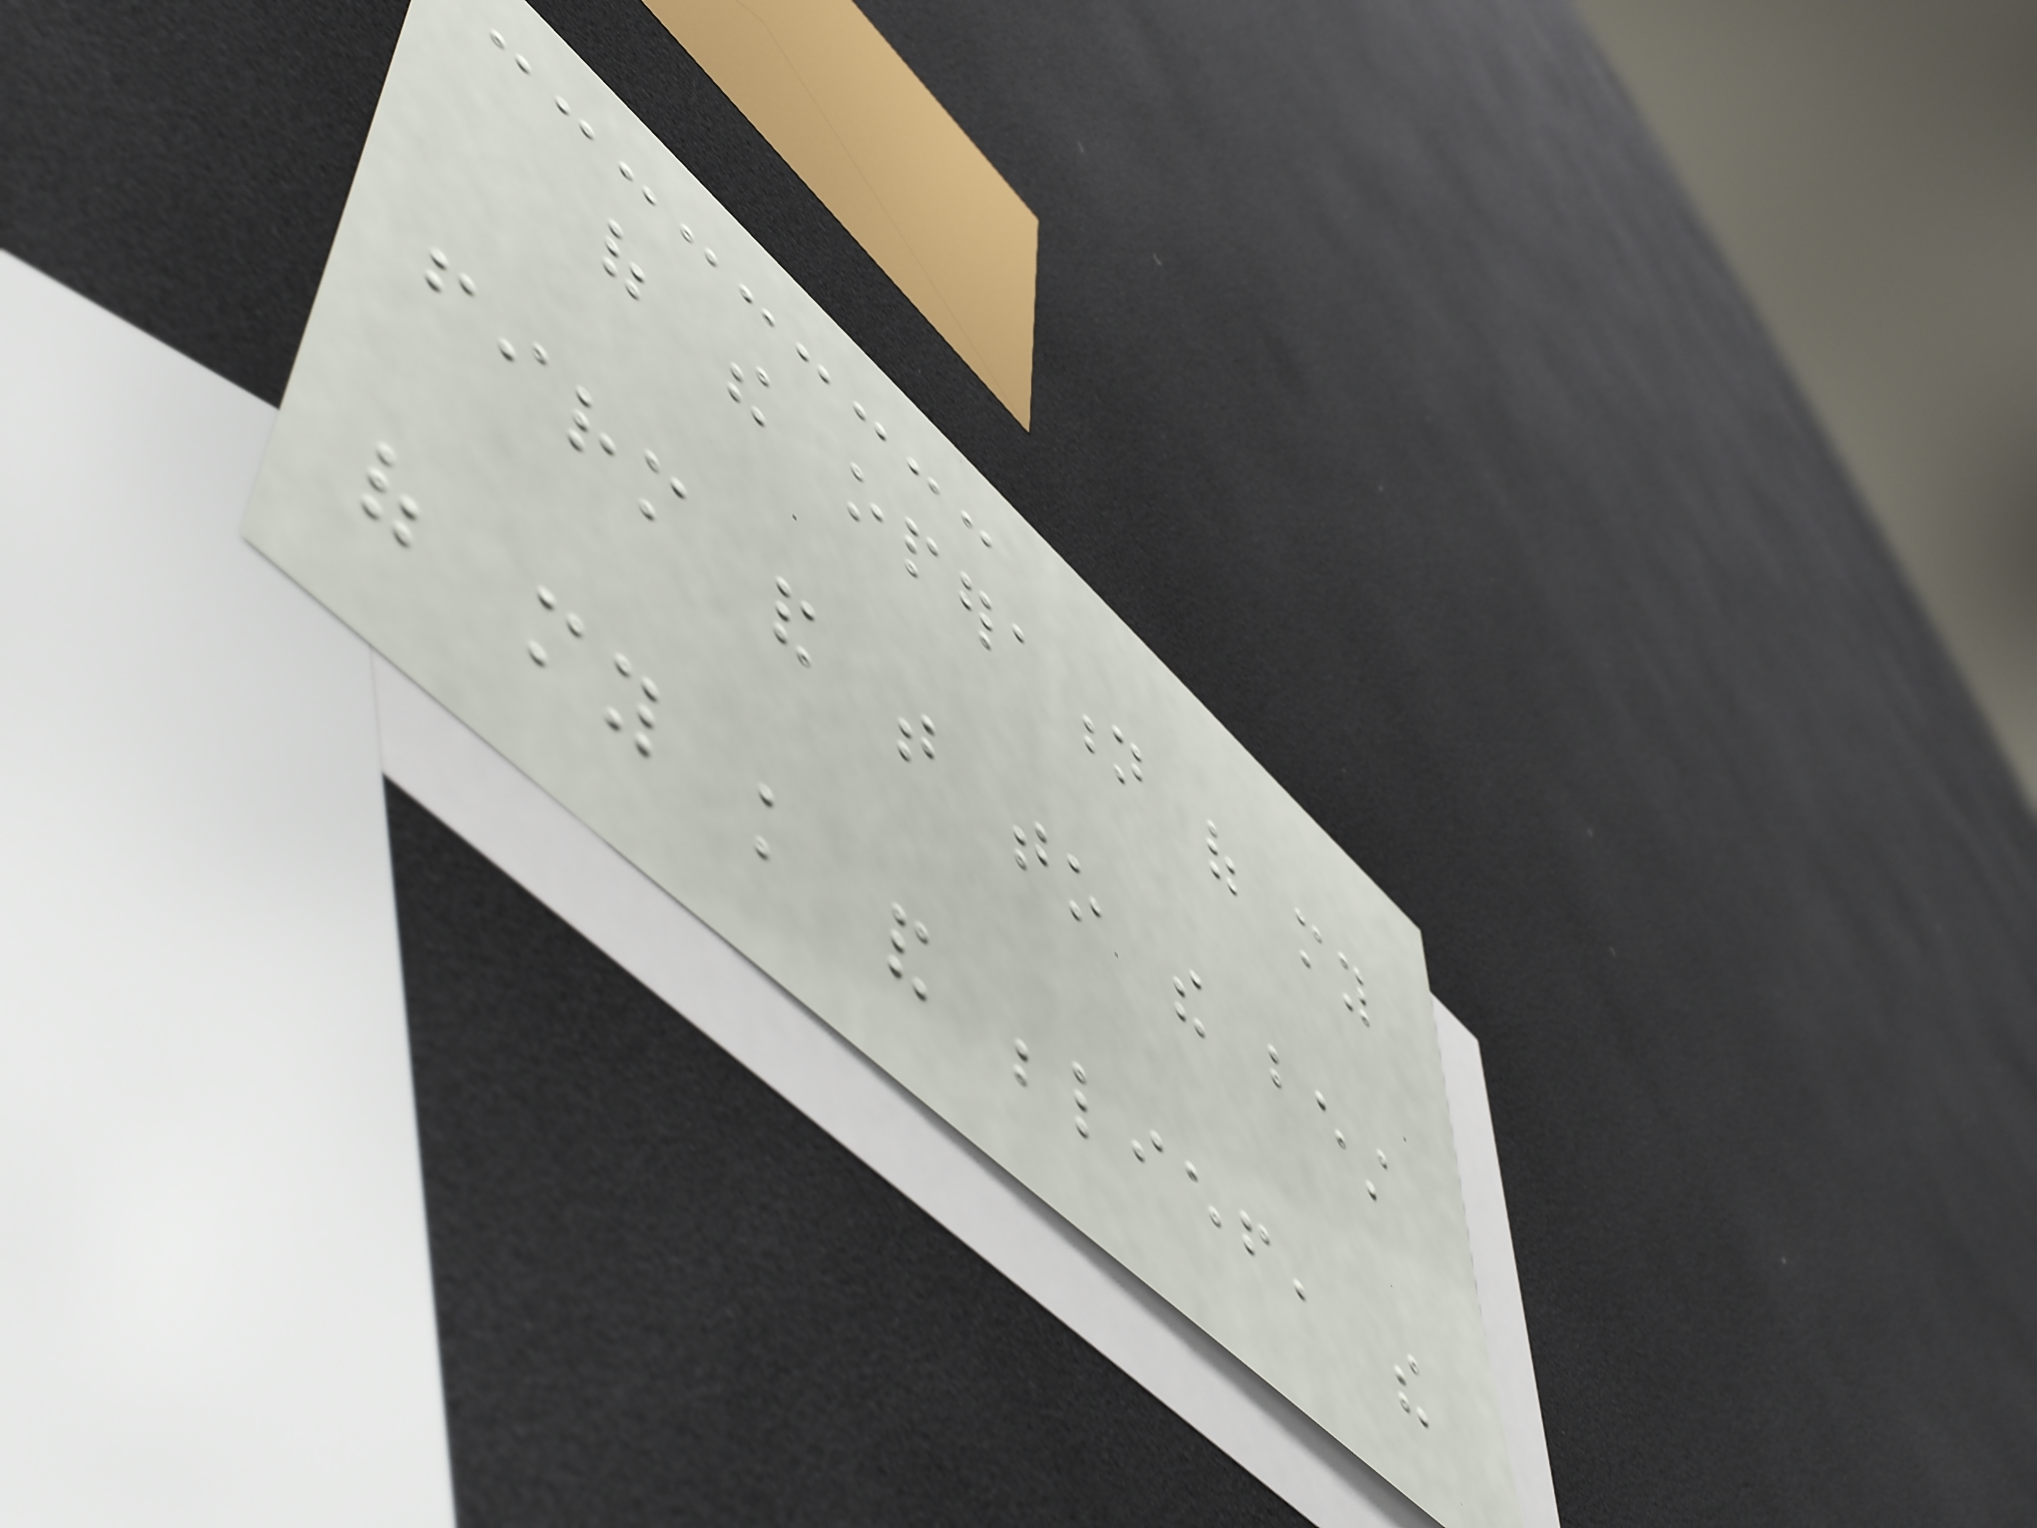of the operation of my
firm and that to the best
of my knowledge and belief, the
